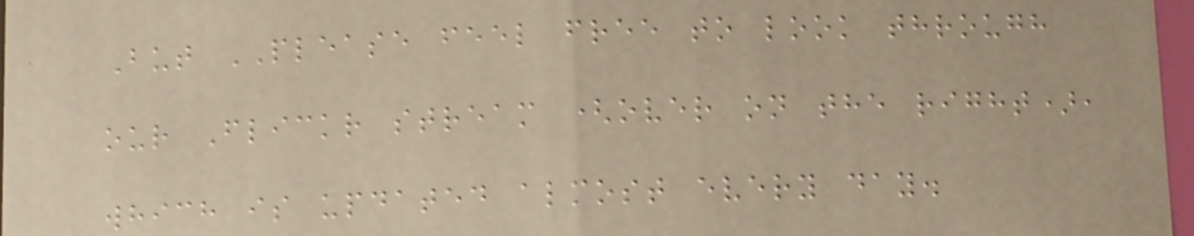But PLEASE feel free to look through
our Flickr stream (over on the right),
which is updated almost every day.
